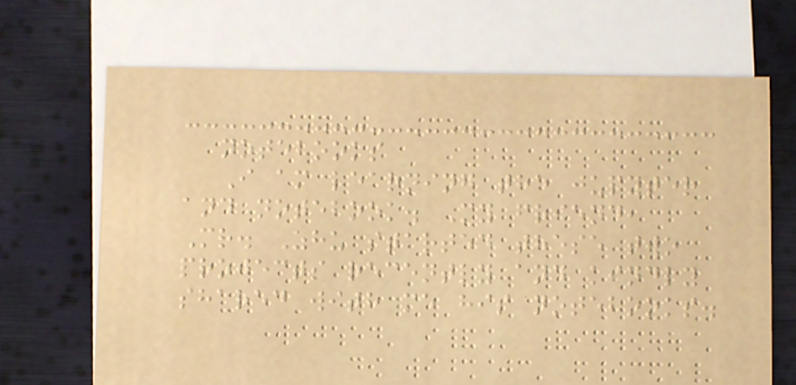notebooks
I am learning the jupyter
and notebook. My friend,
Mr. Zhu started these two
projects recently and kindly
shared with me his notebooks.
